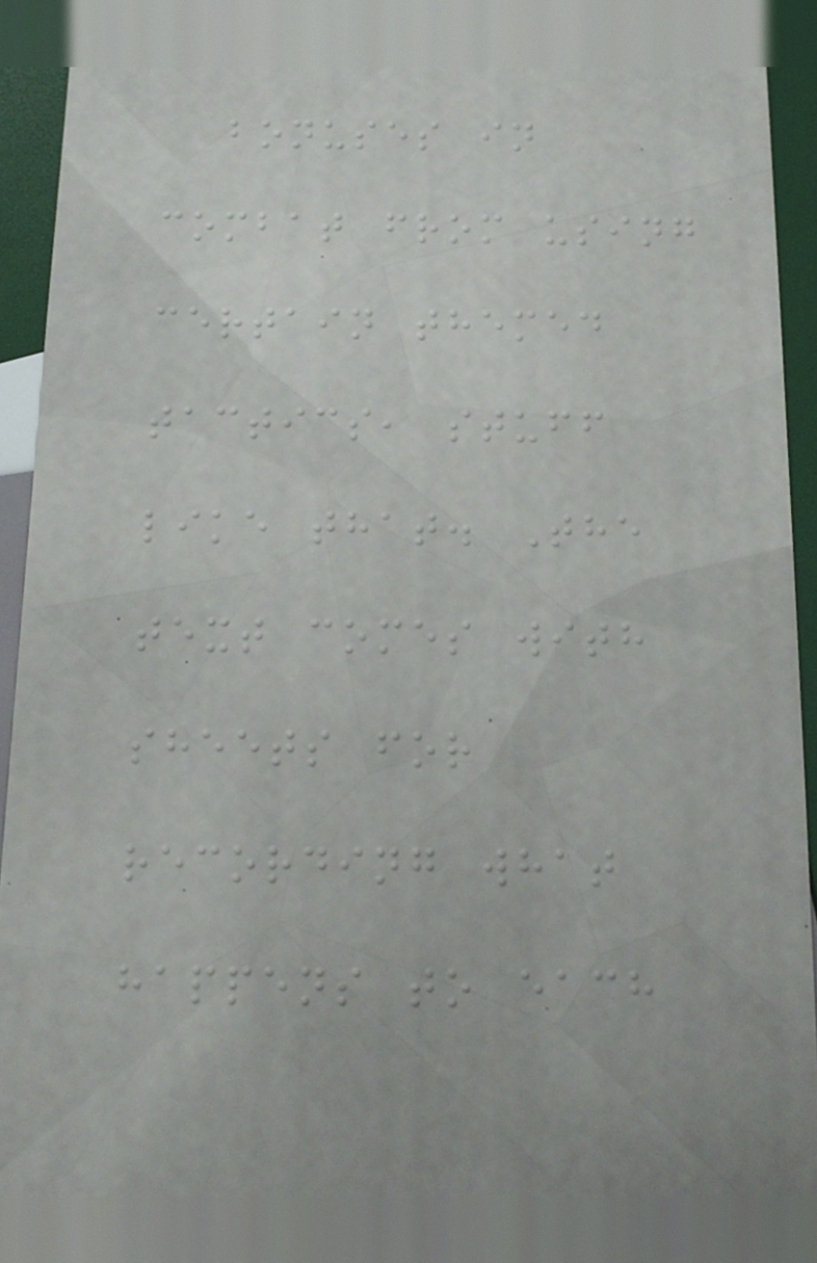bonuses in
combat from using
certain themed
tactics, stuff
like that. The
text comes with
sheets for
recording what
happens to each
